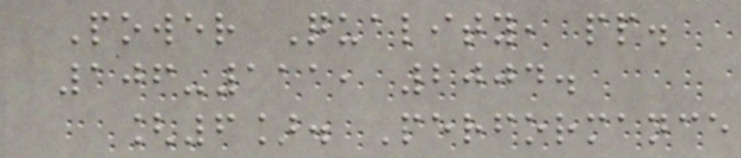Power Quality, pp.
106-111, 2004.
[6]. Performance
